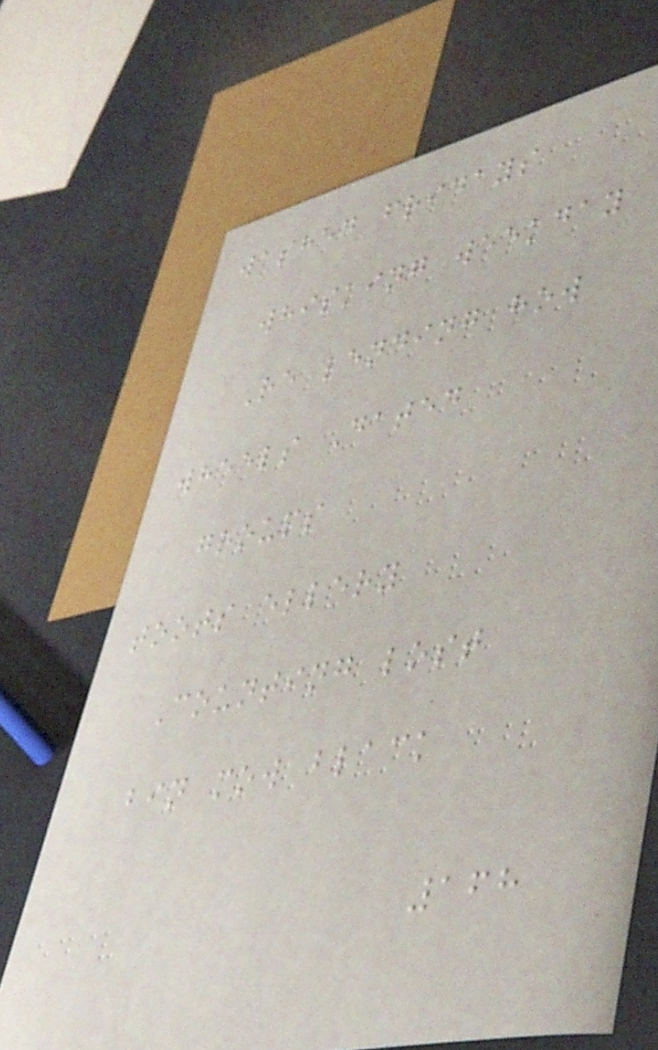washed fridays
whisking weekday
Re lending how
wheels Dated
groups
toots ellery
Counting lost
bin mow black
168
